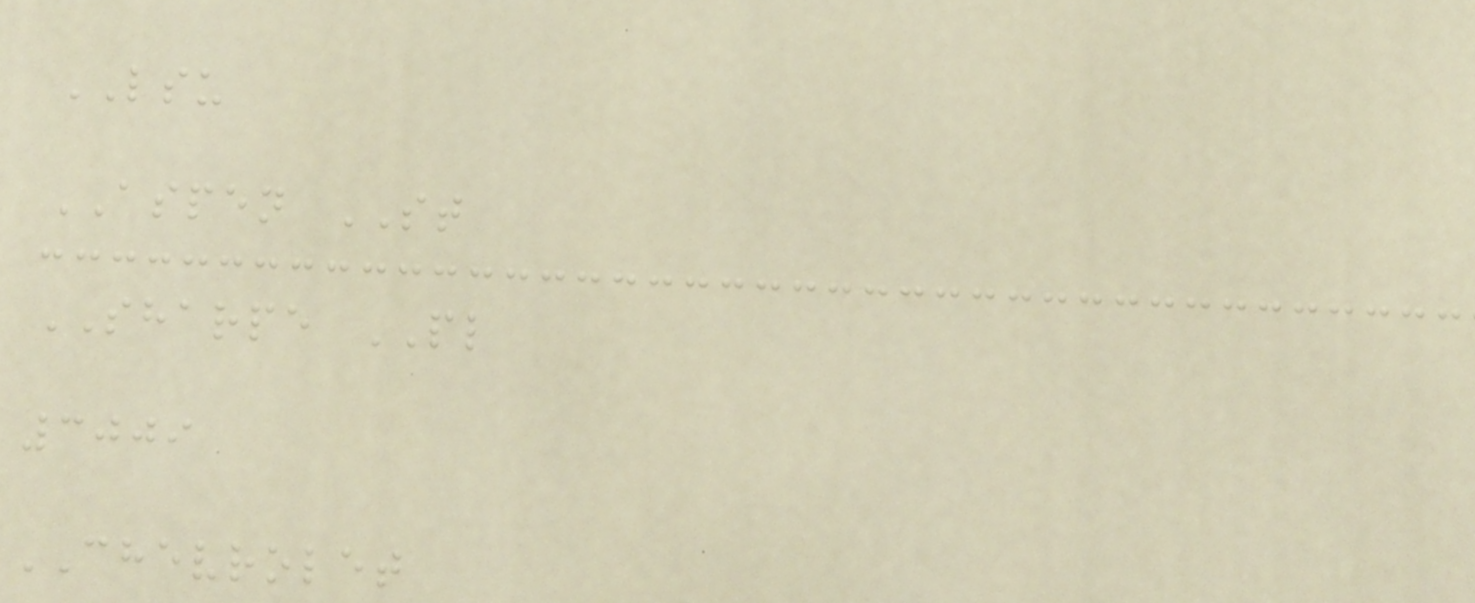LSU
ASPEN ST
SHARPE PL
3009
CHEVROLET
